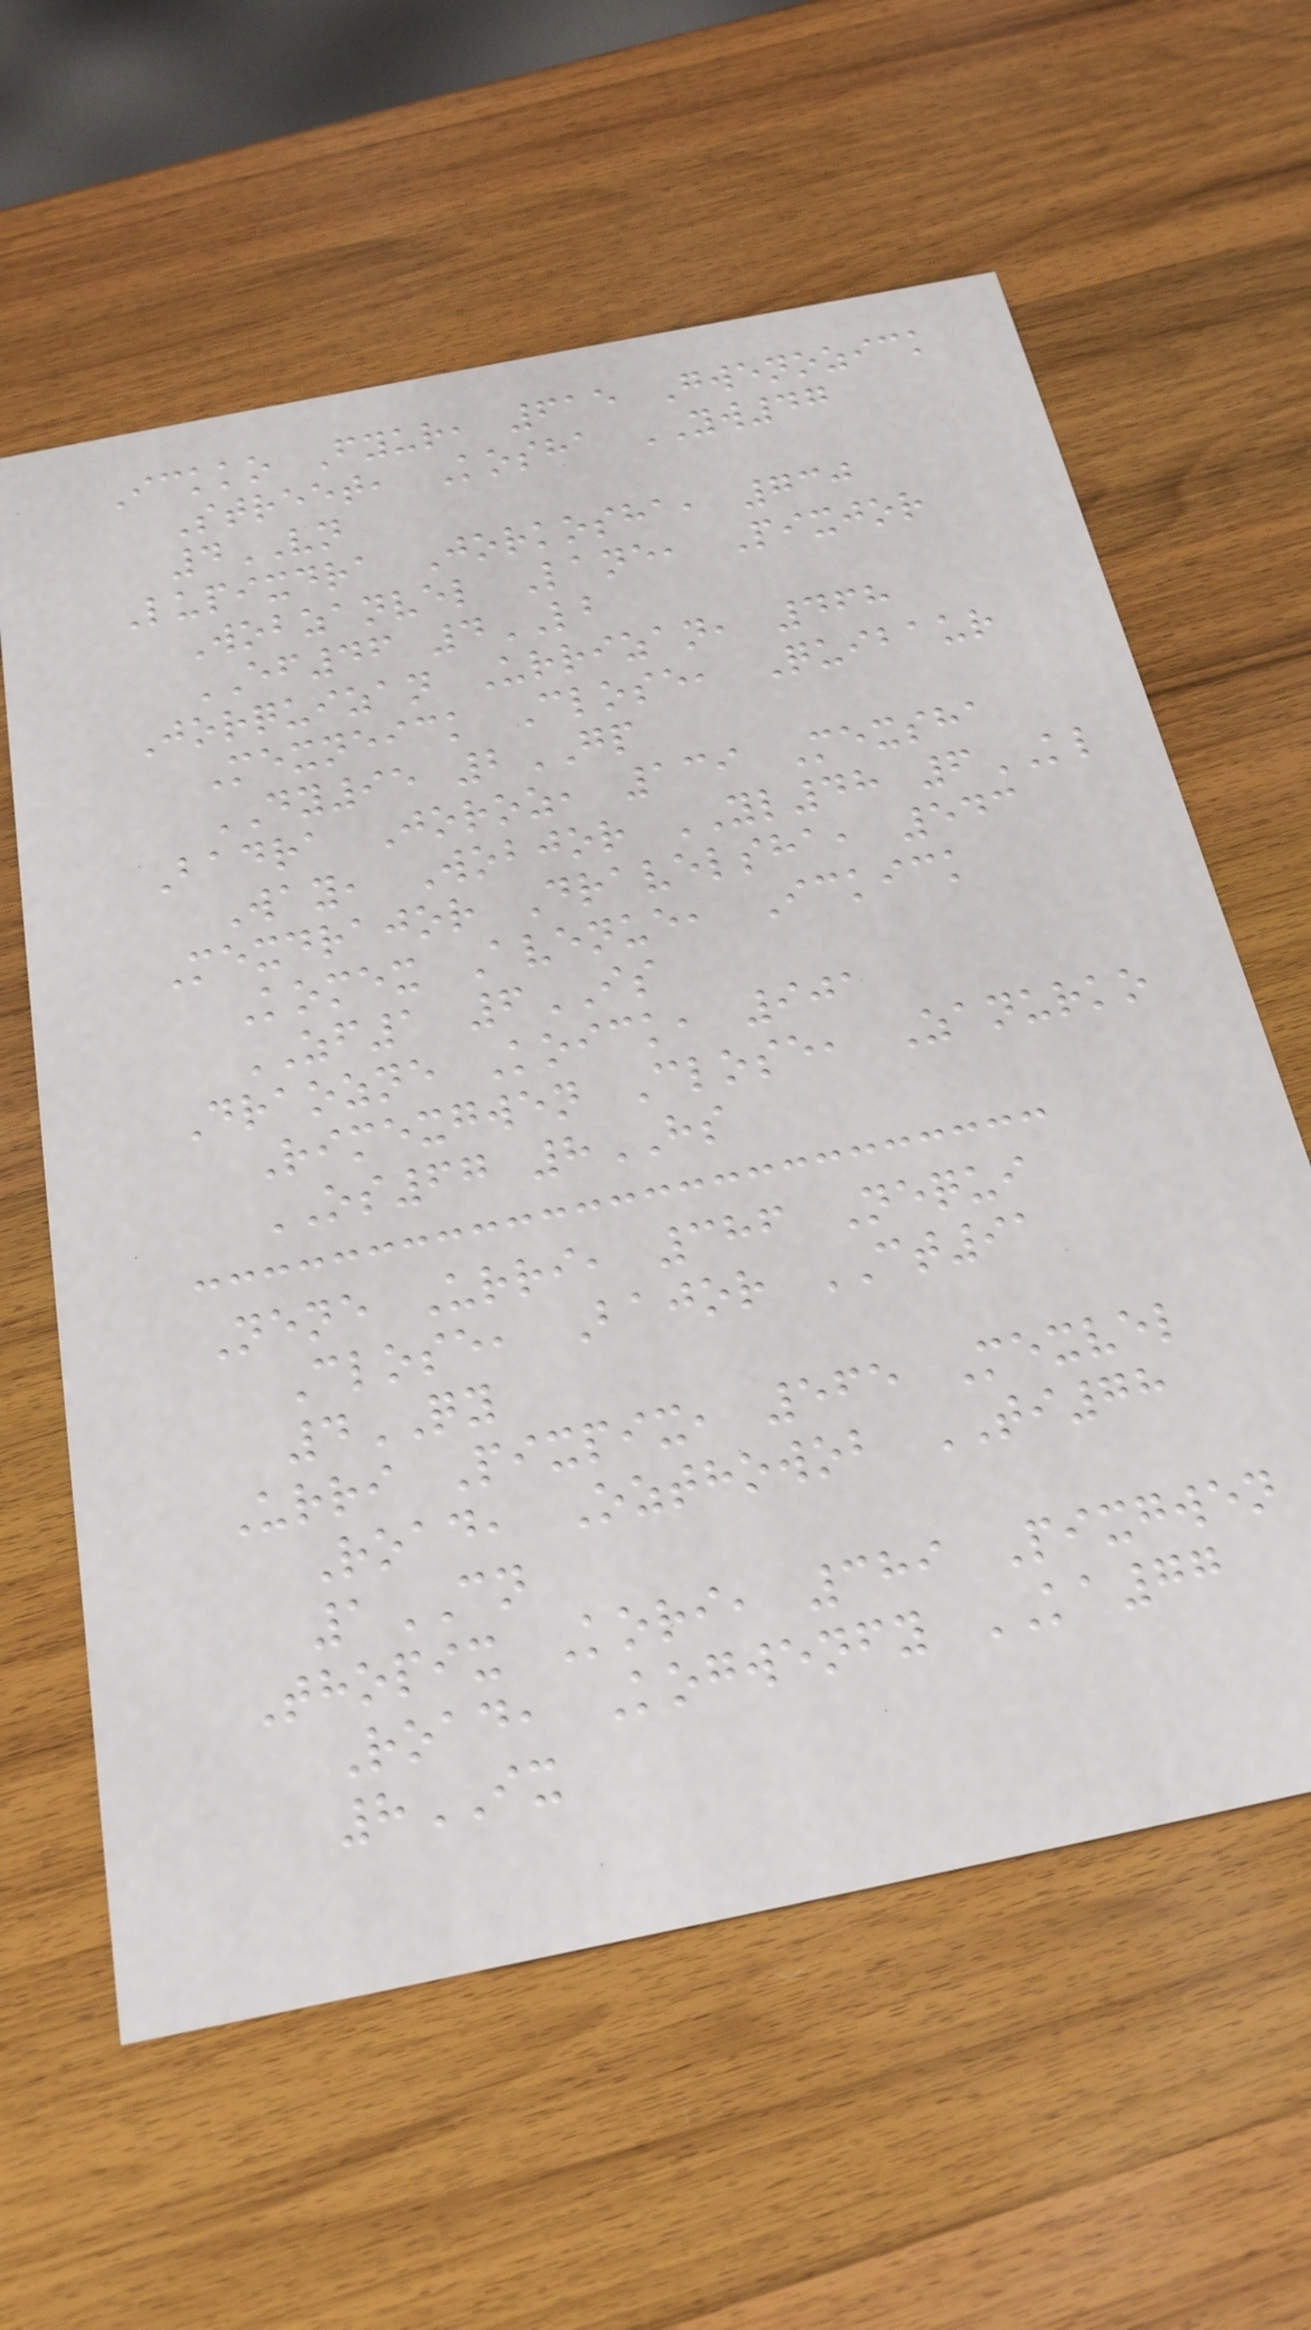Ickko Fyur, 615 Gwenozick
Street, Kosha YW47
4VN
Lupixdra Jorkosha, 730
Wobzanvel Lane, Pixjor
EF46 4LB
Jorquizan Urrizan, 468
Mexneick Close, Quibaur
DY95 2GP
Badra Joroz, 139 Mexsha
Way, Wobjor YL48 6KL
Mexdrajor Dravelsha, 543
Komex Avenue, Ickick
ZF1 6IS
Draozne Koick, 901
Rimexgwen Close, Zanurko
OS67 8HS
Nene Urri, 386 Nequi
Close, Bajor CT91
4QY
Urri Pixpix, 565 Mexvel
Road, Ozthowob TI78
1CN
Thopix Kori, 389 Pixgwen
Road, Kogwenfy KA77
8IX
